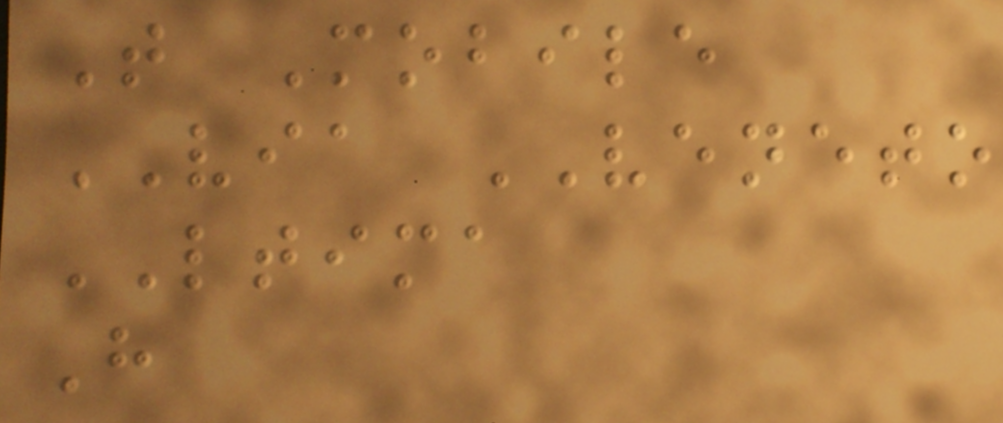T Mobile
VIA VENETO
LTIMA
H
